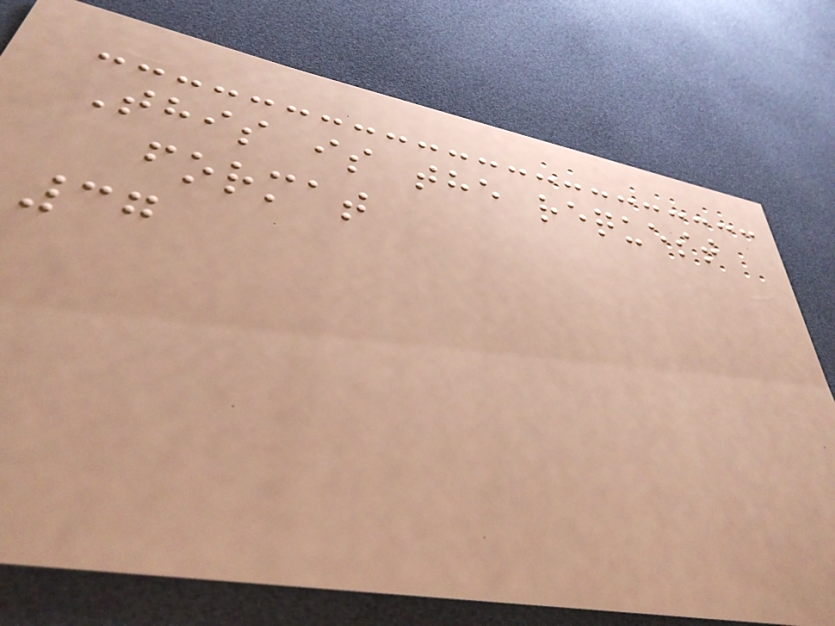This is the request
format
37
